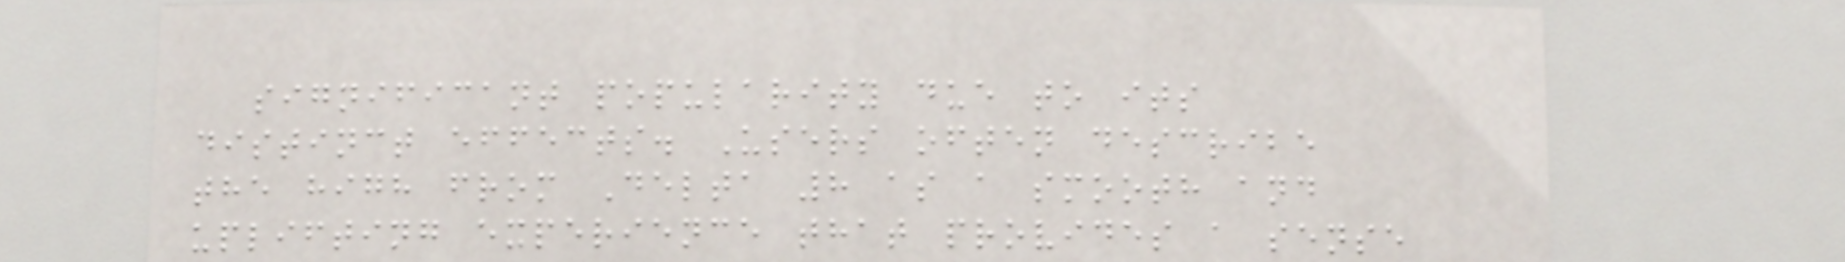significant popularity due to its
distinct effects. Users often describe
the high from Delta 8 as a smooth and
uplifting experience that provides a sense
